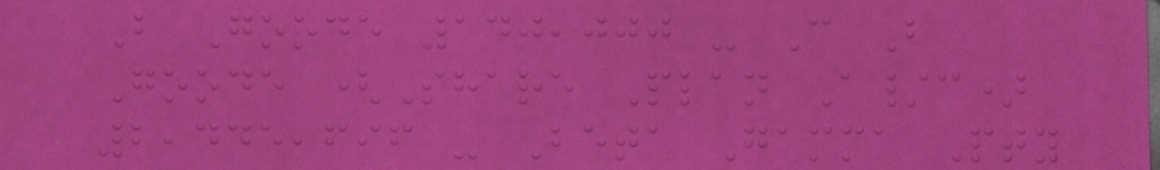B Goode 140,000 - C B
Goode (Share Plan A/c)
2,445,696 - Beta Gamma Pty
